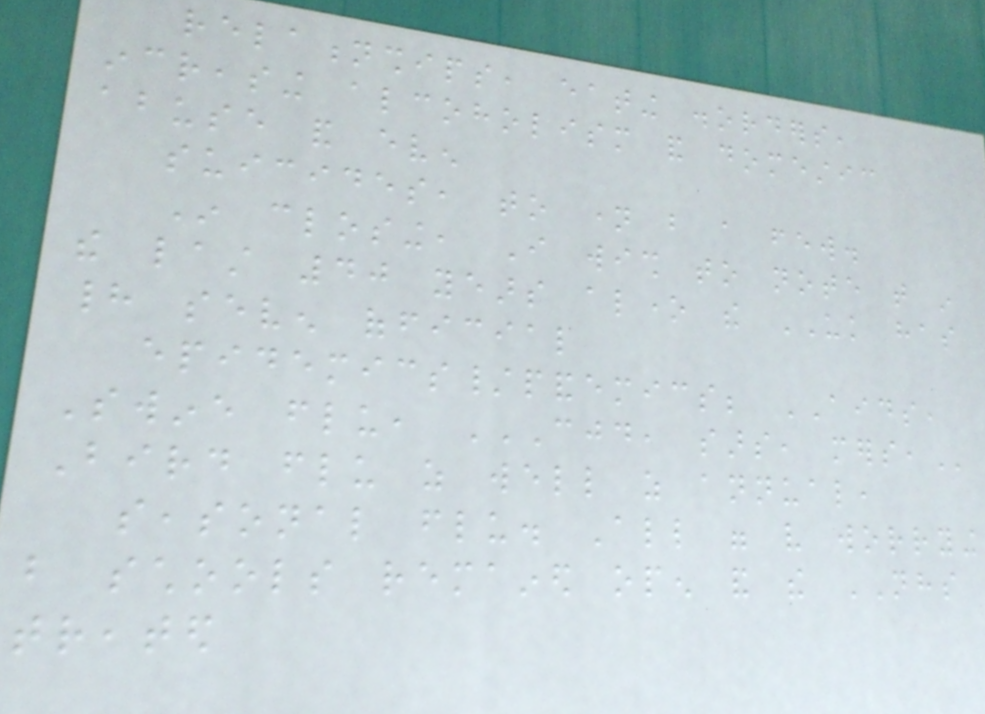relationships, eating disorders,
increasing alcoholism and domestic
abuse and even
suicides, to name but a few.
In closing, I wish to note that in
the last 40 years alone the UK has
had seven official
epidemics/pandemics; AIDS,
Swine flu, CJD, SARS, MERS,
Bird flu as well as annual,
seasonal flu. All were very worrying
but schools remained open and the NHS
treated
